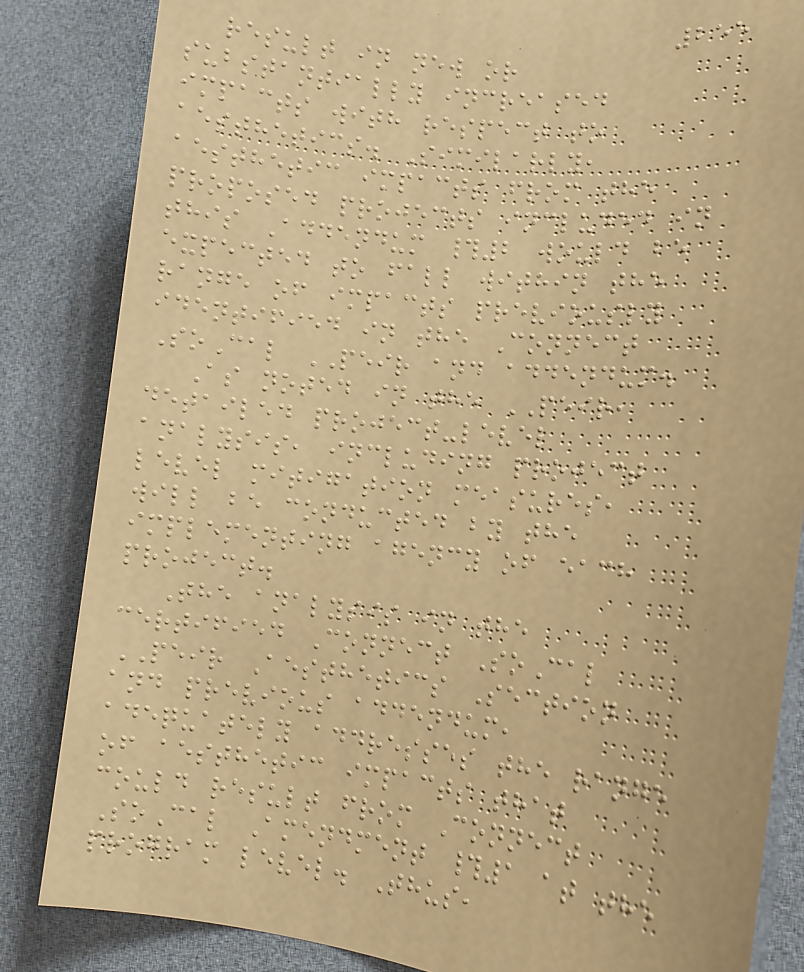255
result in new or
substantially increased
impacts with respect to
aesthetics. Similarly,
aesthetic impacts from the
proposed projects included in
this Addendum #2 would be
expected to fall within the
range of impacts previously
identified in the Connect
SoCal PEIR and addendum.
As noted in the PEIR,
detailed project-level
analysis, including project
level mitigation measures,
will be conducted by the
implementing agency of each
project.
The analysis in the
certified Connect SoCal
PEIR Aesthetics Section
and previous addendum,
adequately addresses the range
of aesthetic impacts that
could result from Connect
SoCal Amendment #1 at the
program level. Thus,
